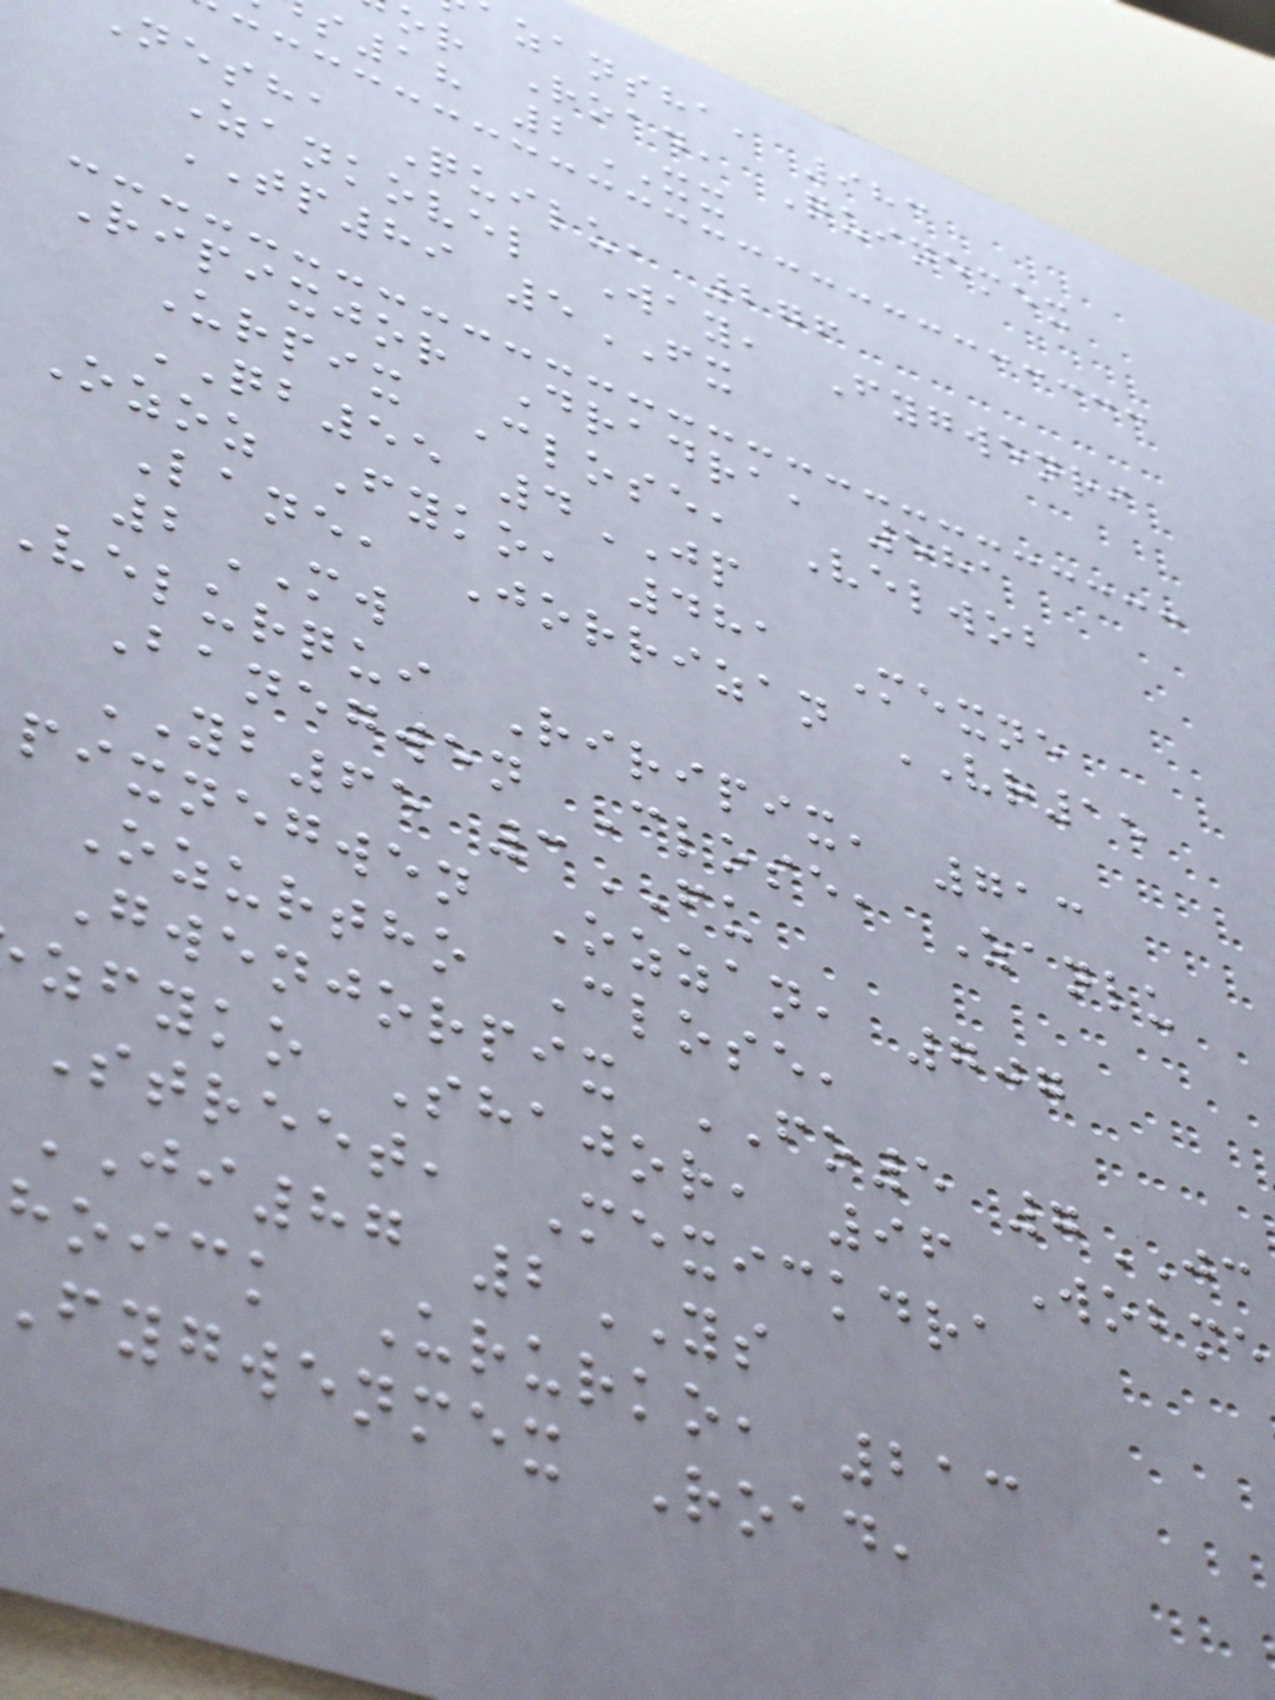zansha, 983
or Road, Quinemex
s18 2XX
nesha Quilu, 276
Zankovel Way, Fygwenri
TP89 5FX
Ripixjor Dradra, 581
Urpix Close, Velwob
QB55 4JP
Ozoz Fyko, 481 Mexne
Lane, Jorrizan VR15
2MW
velurqui Riripix, 713
Banegwen Close, Zanlu
YB65 3FU
pixnegwen Ozzan, 707
Ozurtho Close,
Gwenjorpix FO5 7JC
zfyko Shajor, 96 Wobme
Street, Mexickdra
JI87 2YS
hoick Ururko, 213
fygwenmex Road,
